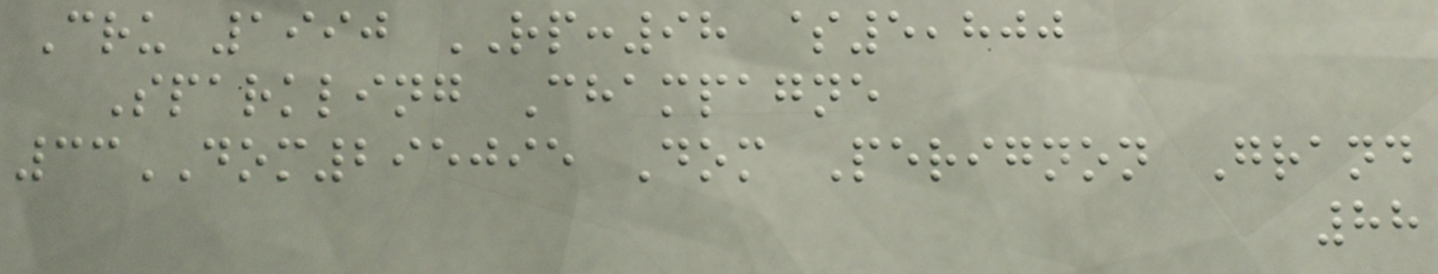Cru 1990 RP:98 $5,800
Sparkling Champagne
33DOM295095 Dom Perignon Grand
88
